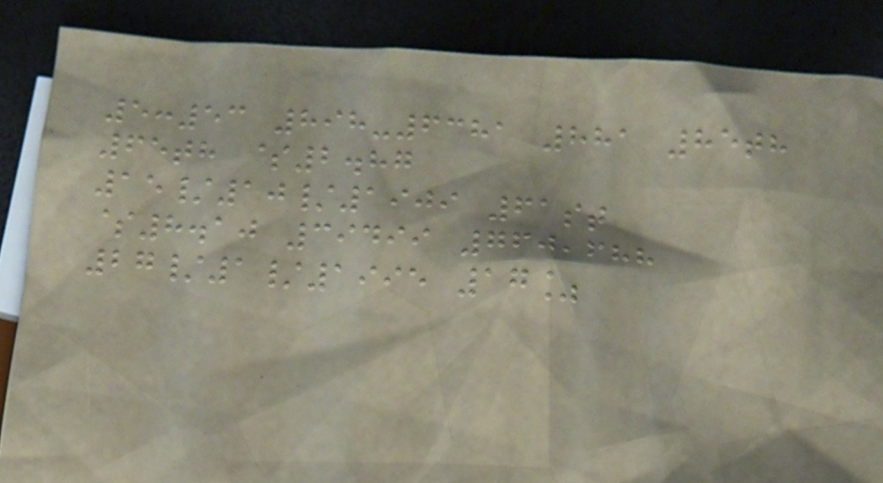5:53 898-6381 881 85th
65th $2.87
15/10/1909 61st
$8.10 39499 760,688
27/1/1995 17%
